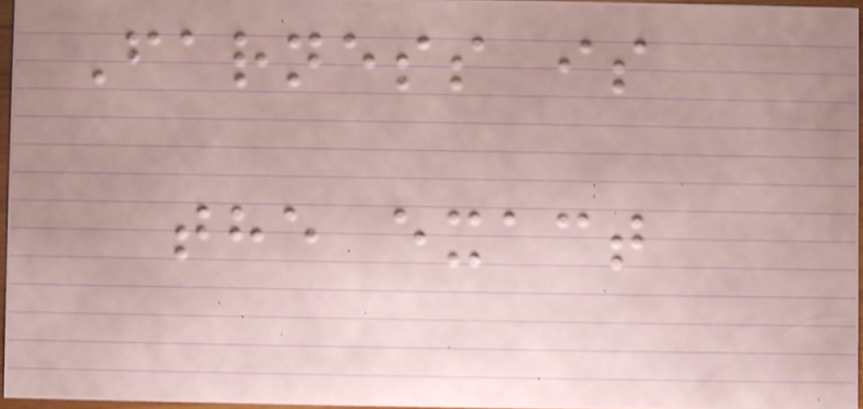Farness is
the exact
